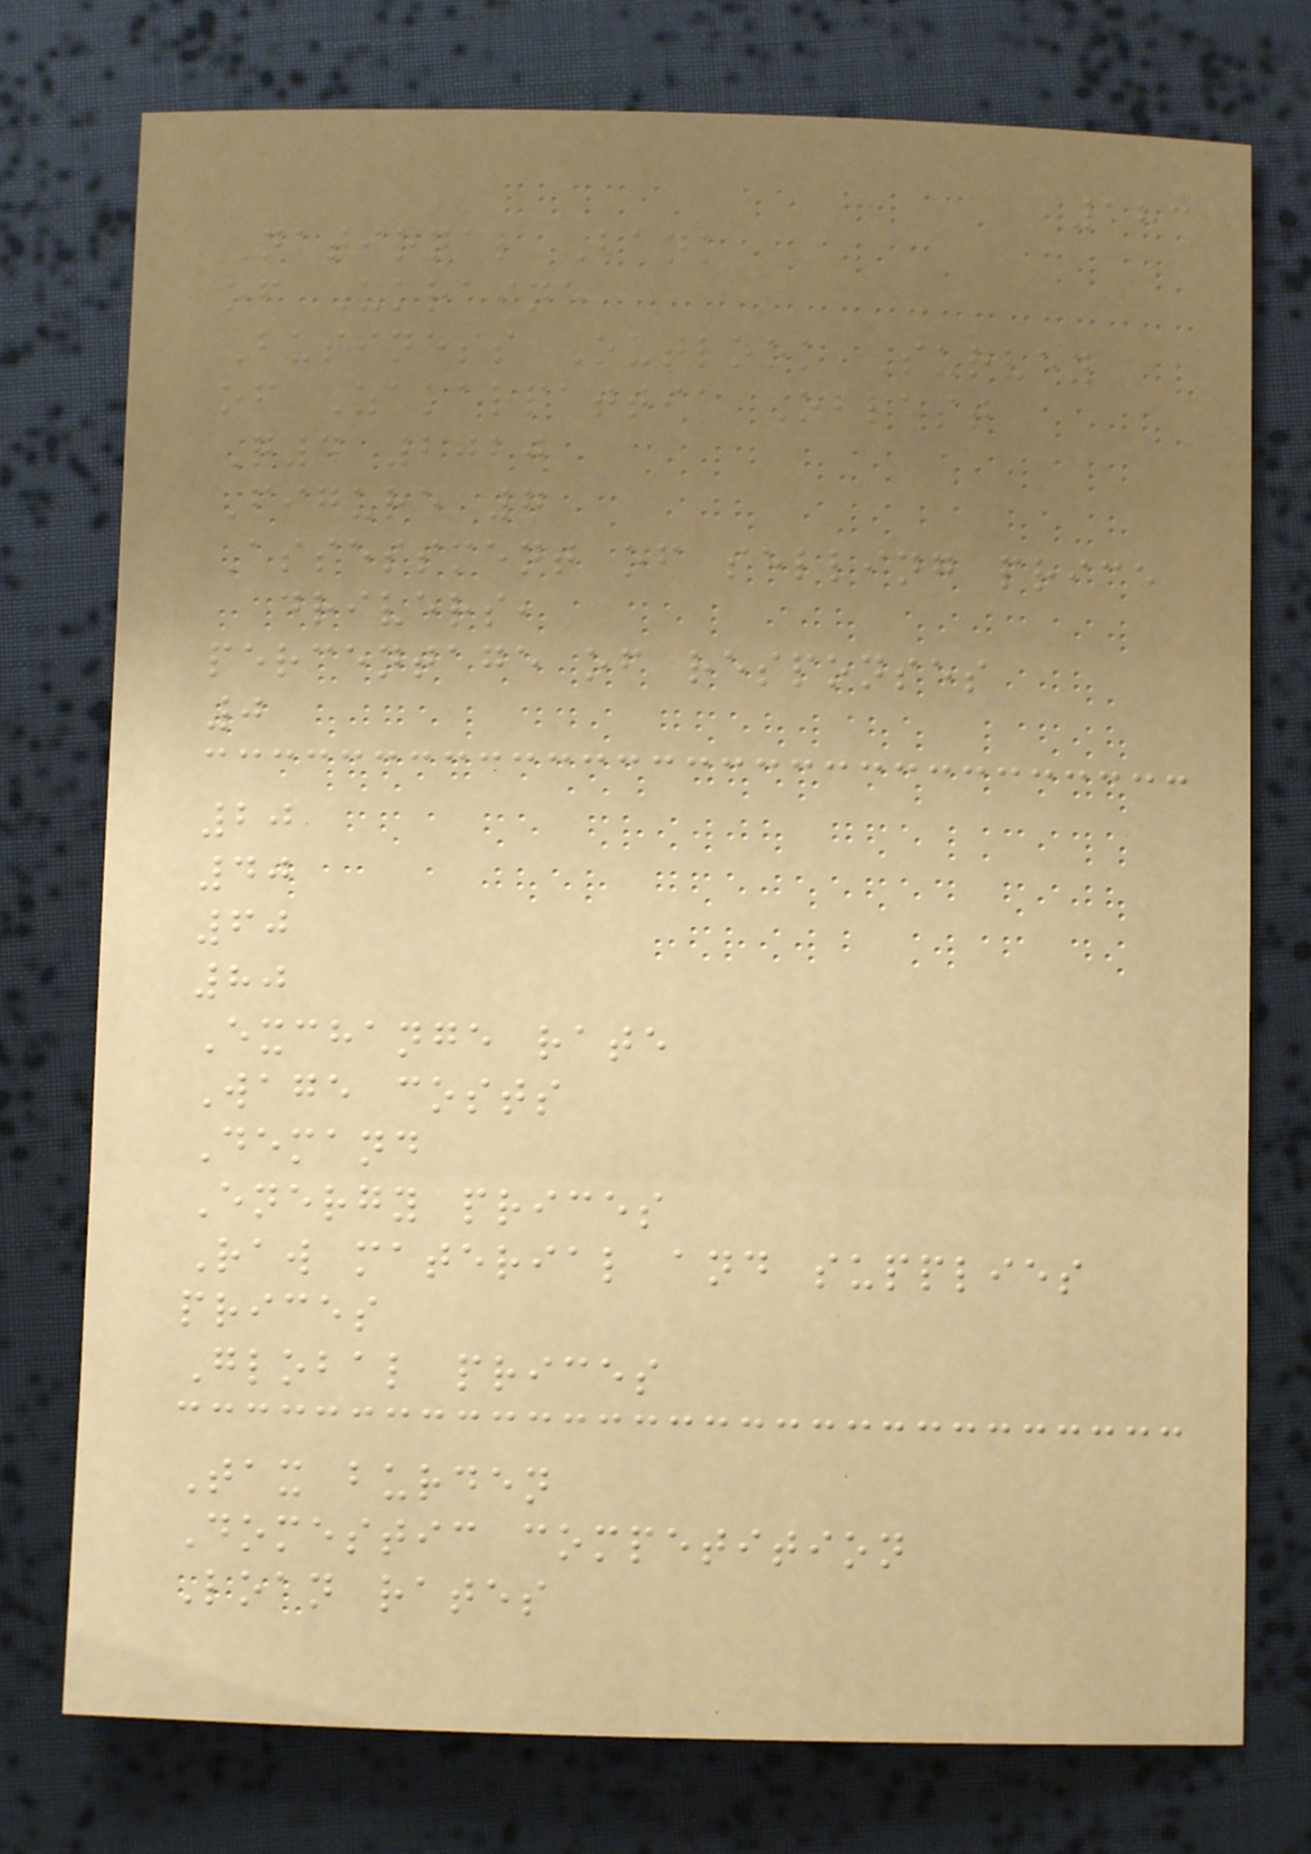183
National Bank
of Ukraine
Business Outlook Survey
of Zakarpattia Oblast
Q4 2020
Figure 7
Assessment of selling price
drivers,
percentage of responses
0
20
40
60
80
Exchange rate
Wage costs
Demand
Energy prices
Raw material and supplies
prices
Global prices
Tax burden
Domestic competition
Loan rates
